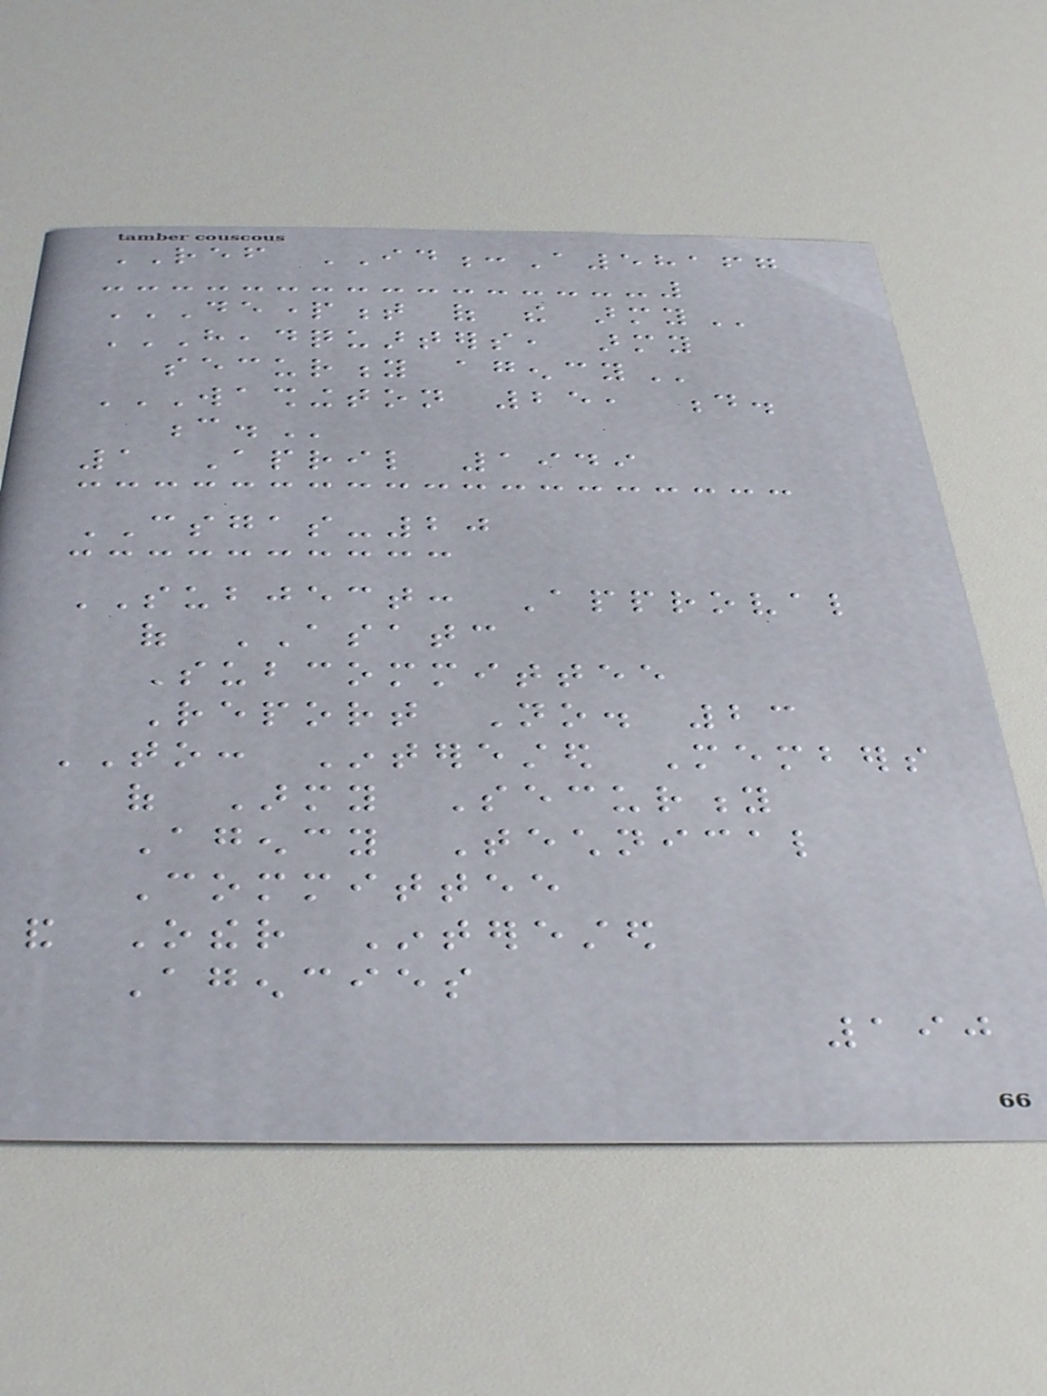REF ID:A58167
DEPARTMENT OF THE ARMY
HEADQUARTERS, ARMY
SECURITY AGENCY
WASHINGTON 25, D.
C.
1 April 1949
CSGAS-20
SUBJECT: Approval
of ASATC
Subcommittee
Report No. 23
TO: Interested Members
of Army Security
Agency Technical
Committee
and Other Interested
Agencies
190
